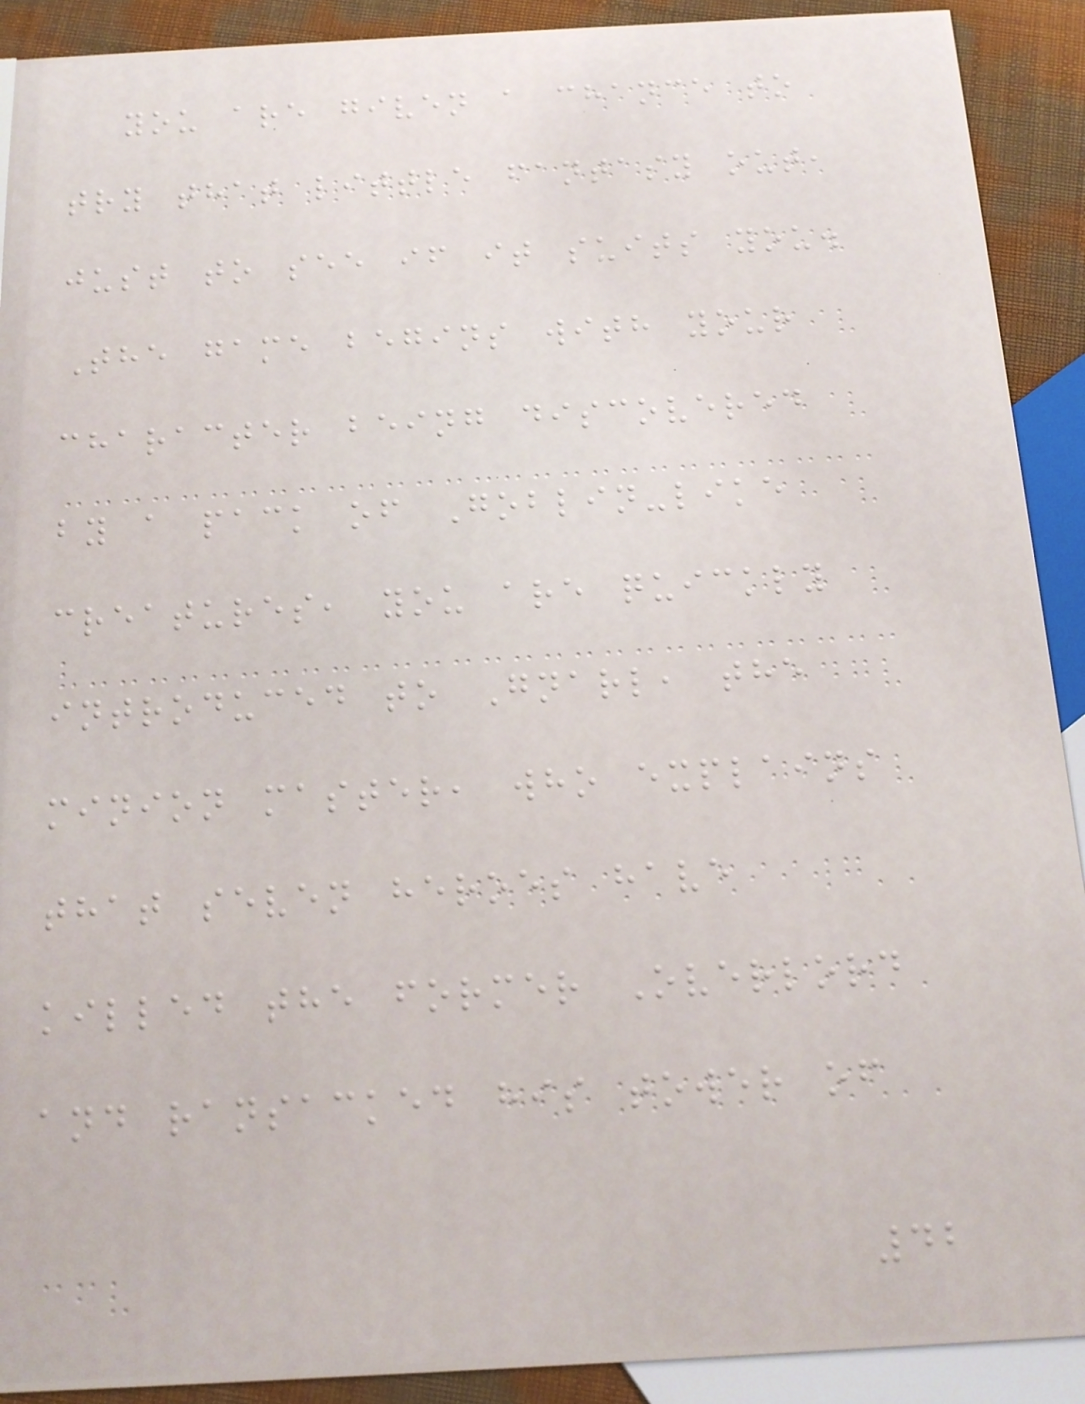you are given a chance to
try that little fantasy out,
just to see if it suits you.
The game begins with your
character being discovered
by a pack of Goblin-like
creatures, you are quickly
introduced to Gnarl, the
minion master, who explains
that seven heroes have
killed the former Overlord
and ransacked his tower of
42
